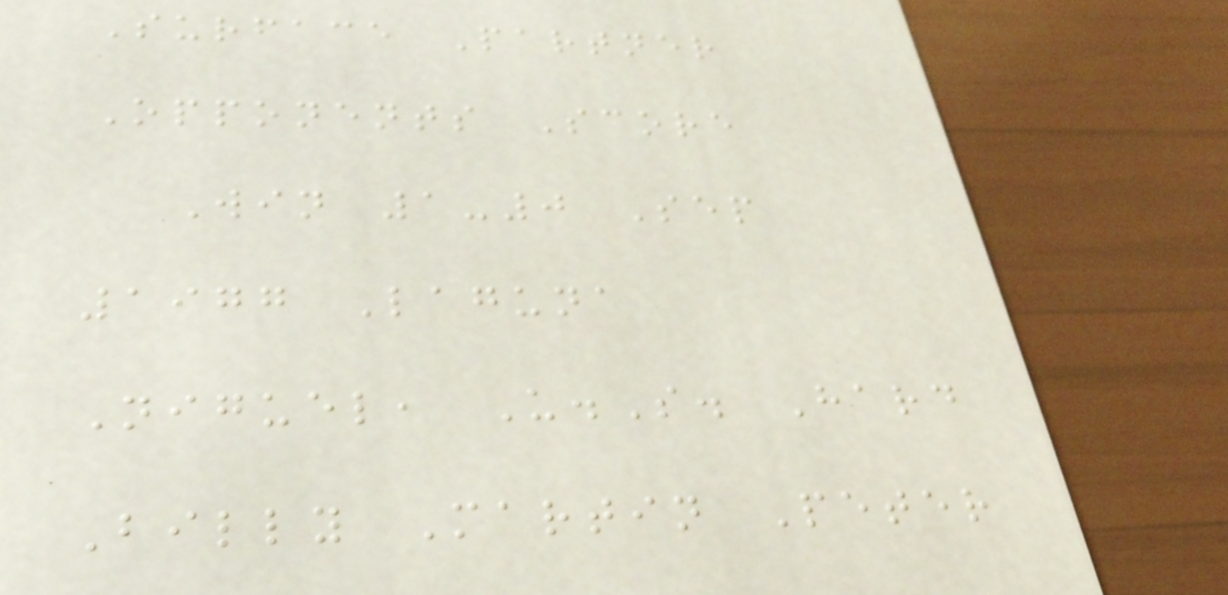Surface Partner
Opponents Score
Win 1-0 Sep
1977 Laguna
Niguel, U.S. Hard
Billy Martin Peter
